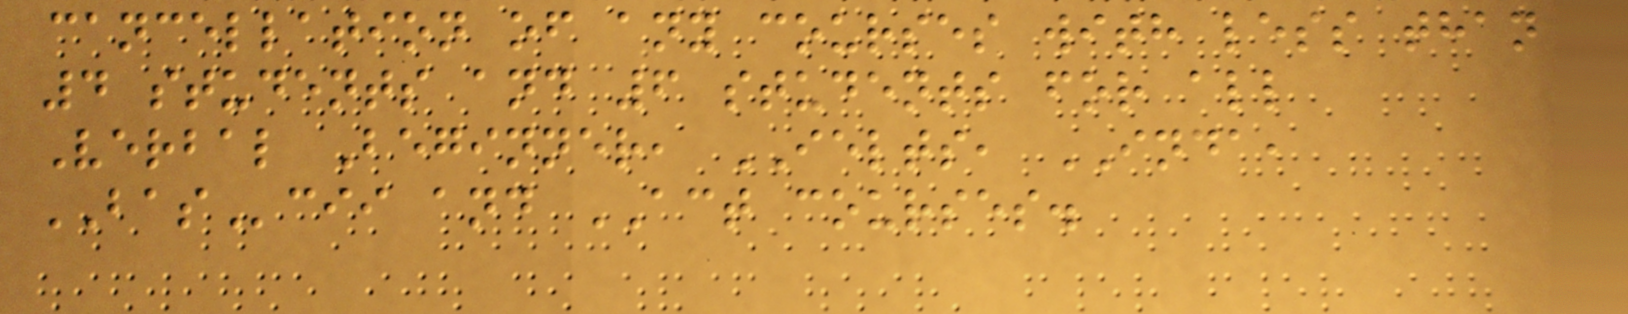cancellation of any courses with less than
4 students and 6 students for all
Verbal Beginner, IELTS, INDA,
BAScii and ACT courses.
